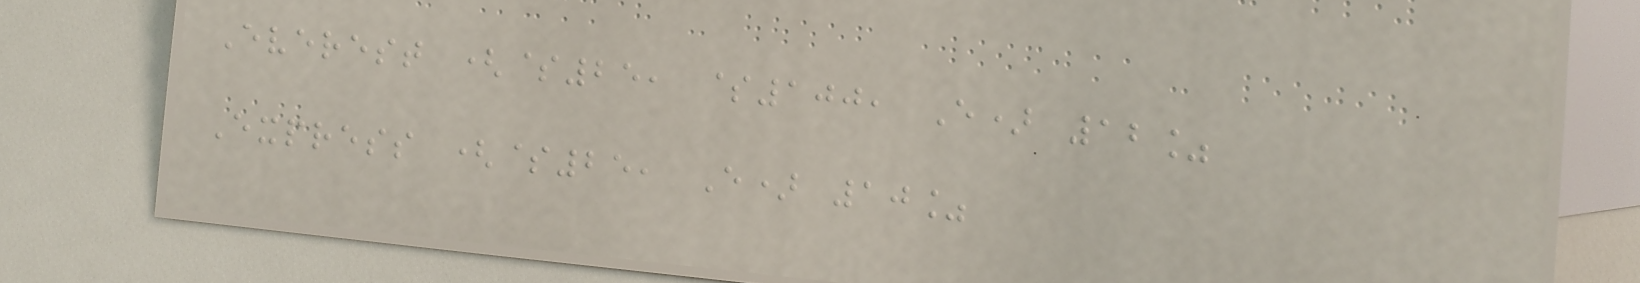Everest ($25, $100, E) 12%
Express ($25, E) 10%
